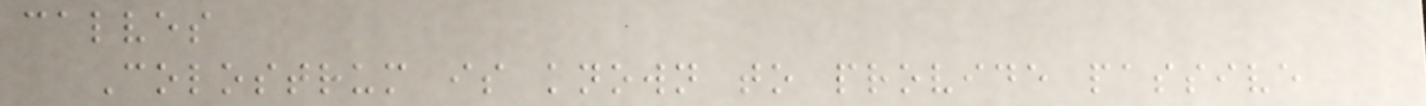calves
Colostrum is known to provide passive
